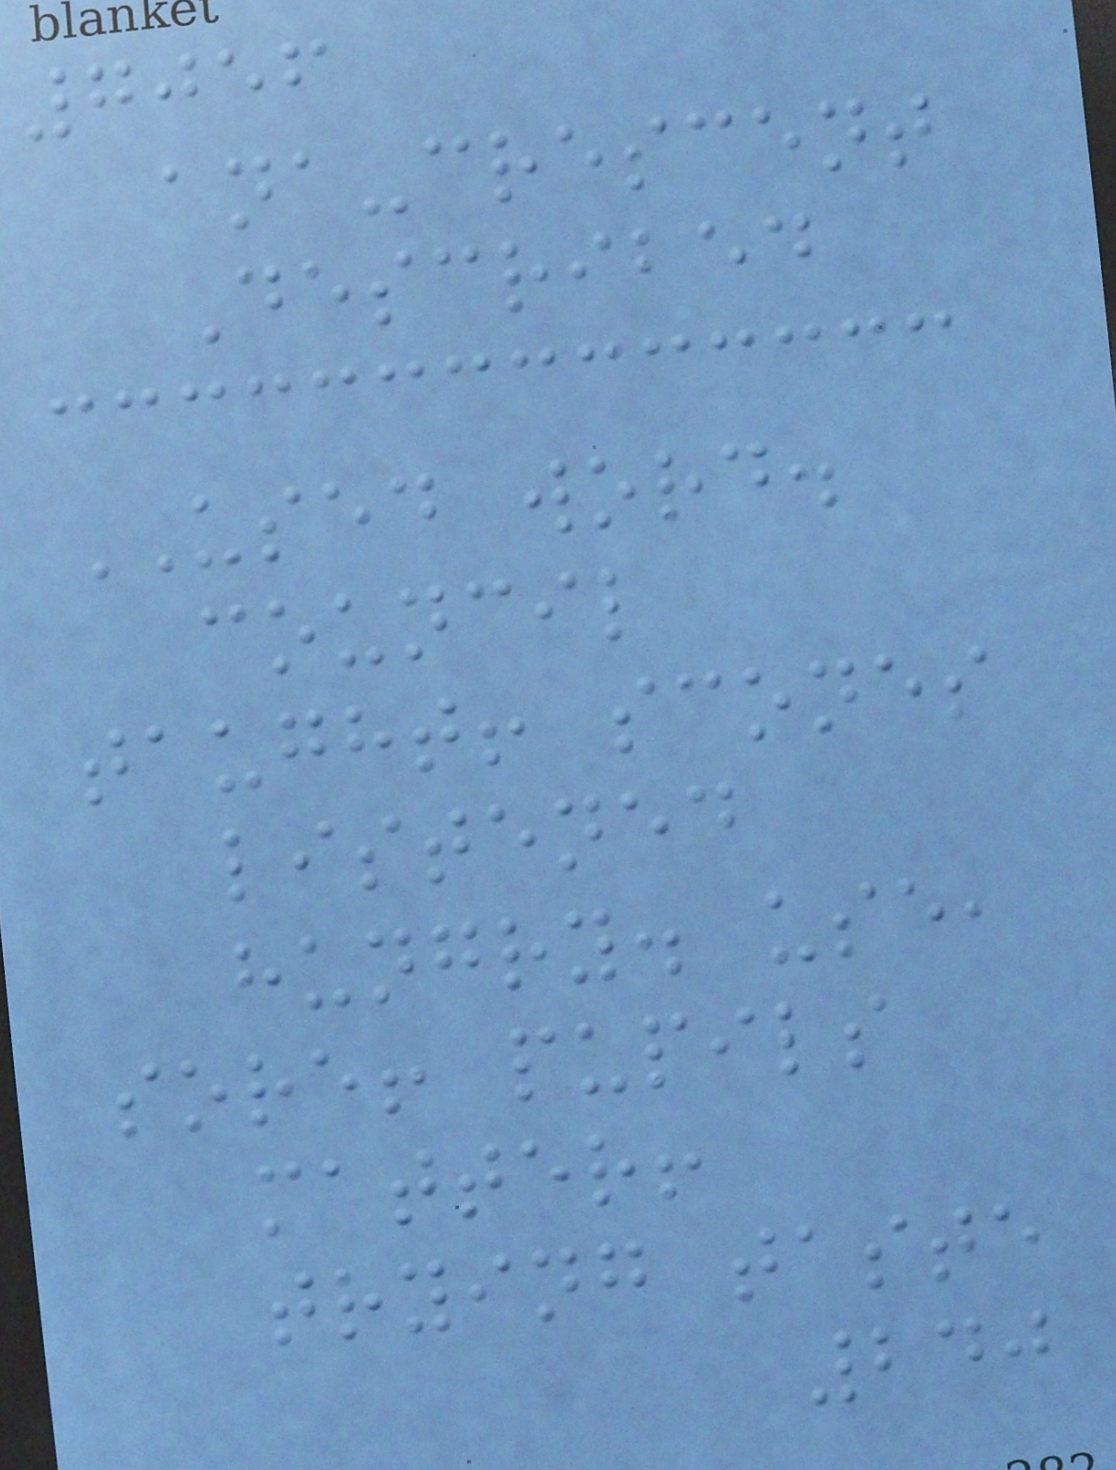7056
ana-crescent
Described
USED word.
council
taught! scones
listened
hungry. use,
sore! pupils
matter!
trying taste
240
